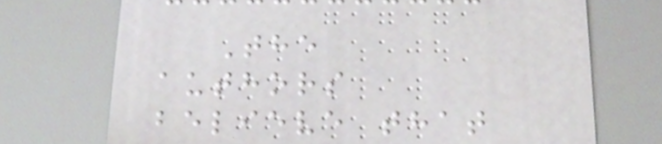The
authors
believe that
